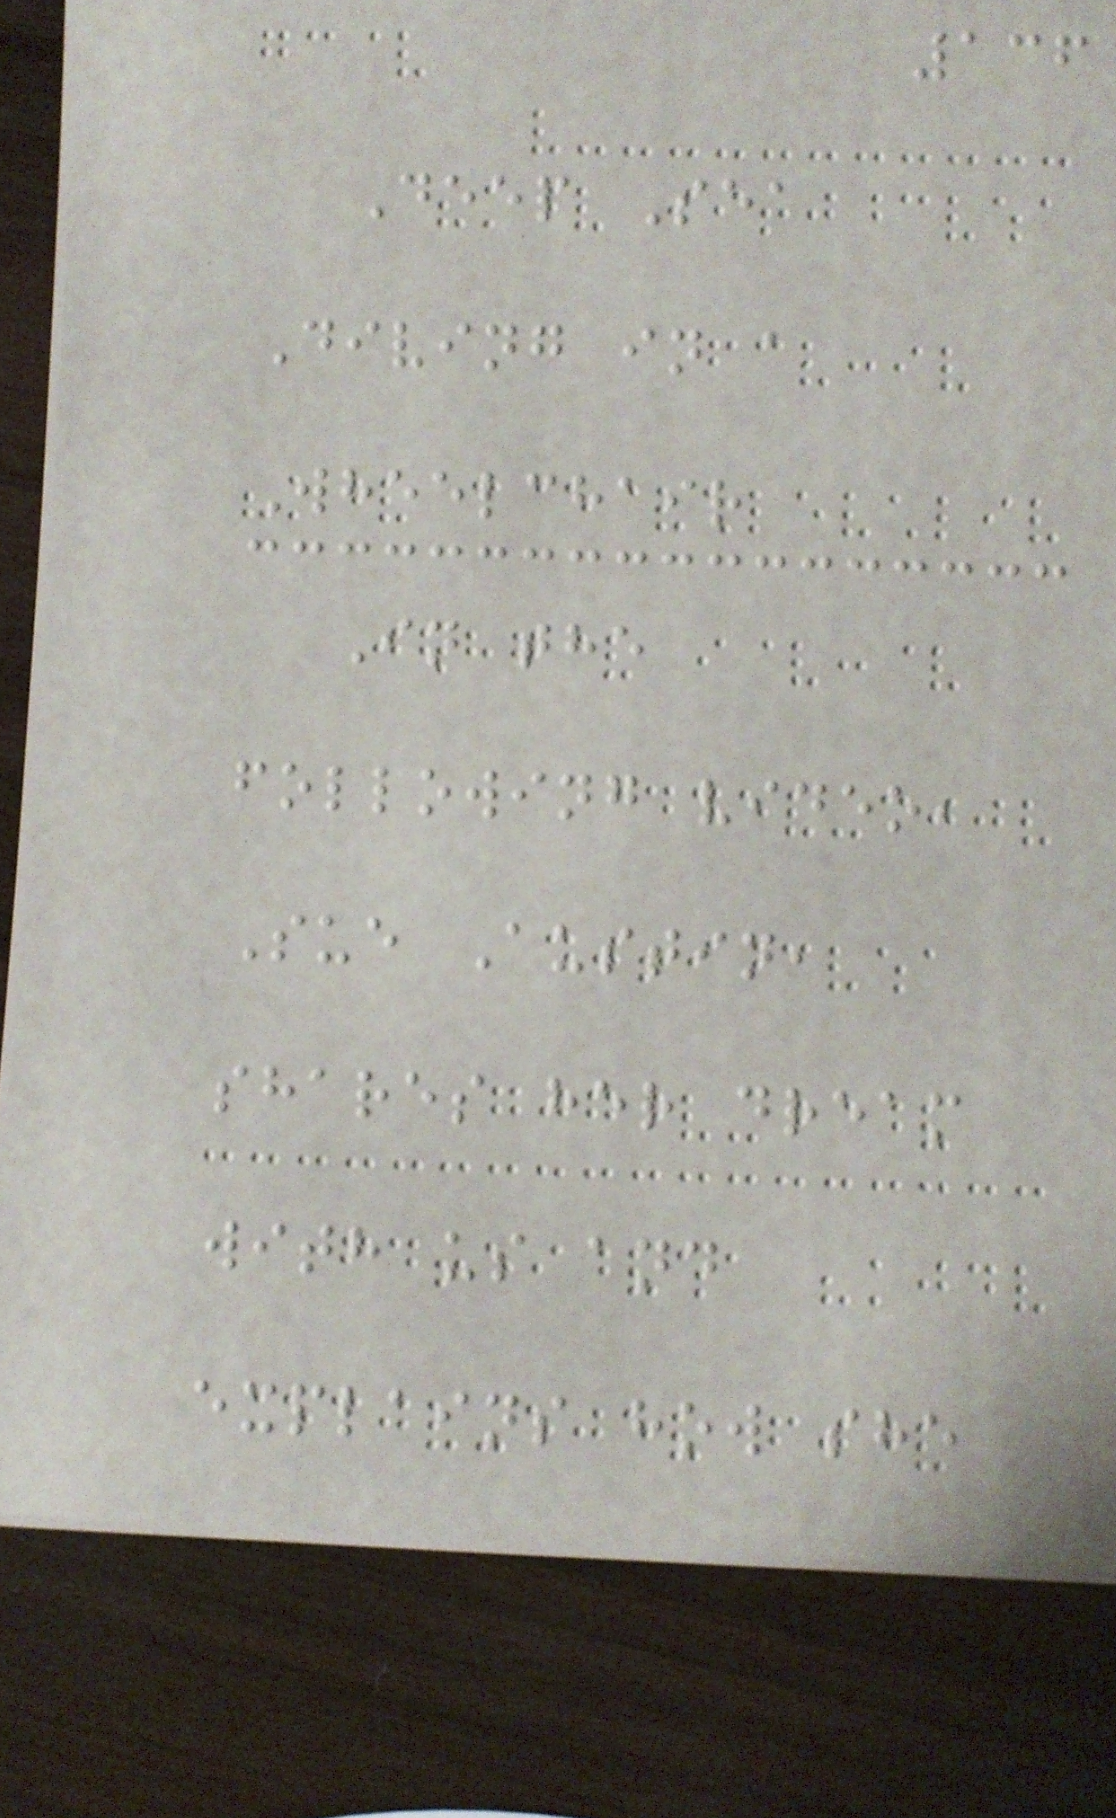136
Deep Sea
Diving in a
Wheelchair
In the
following video,
Sue Austin,
shares her dream
with us and
explains how she
